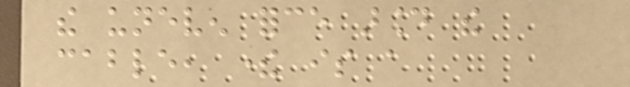the uneven force around the
cable, there is a
